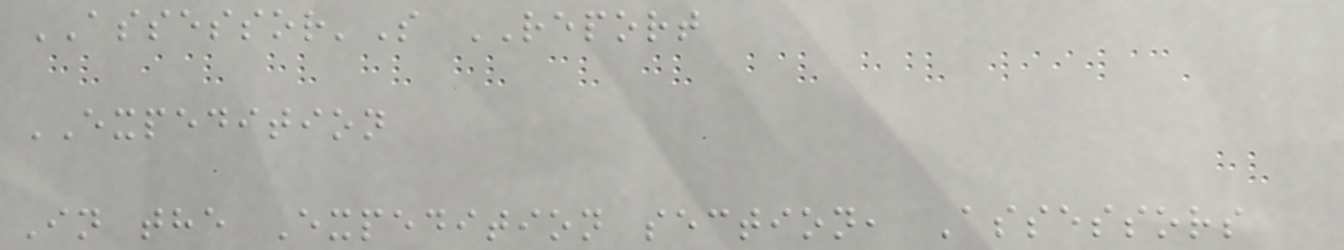ASSESSOR'S REPORT
EXPEDITION
In the Expedition section, Assessors
